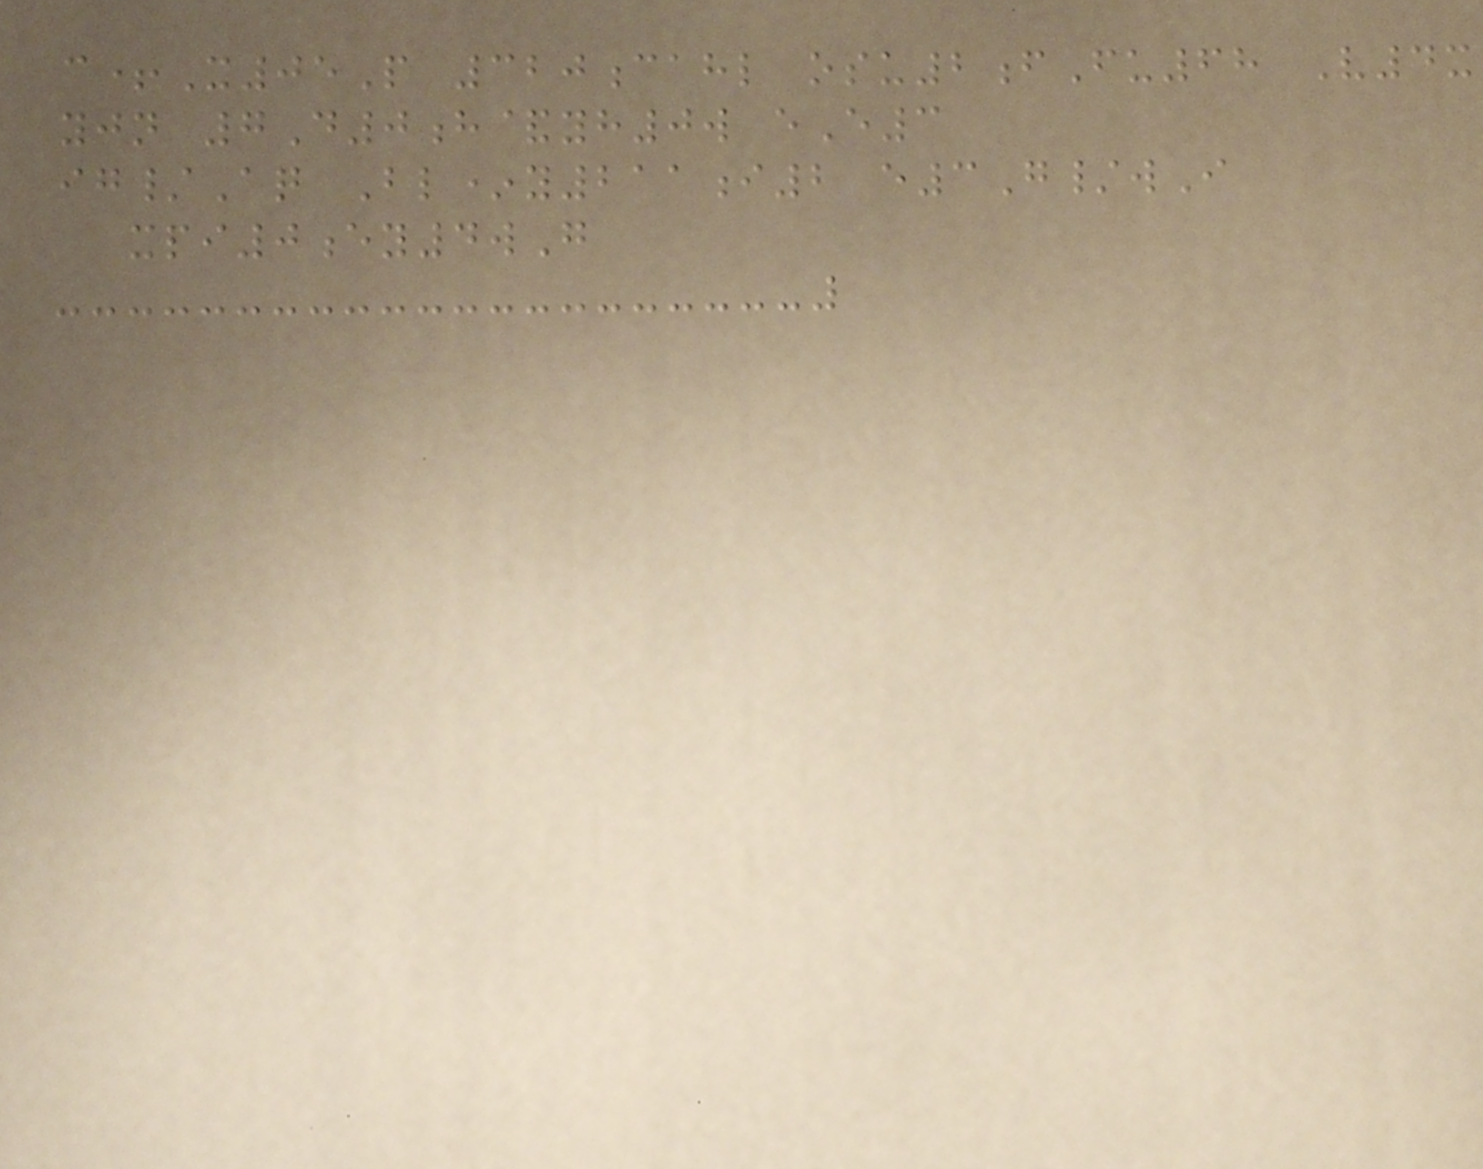c+X05P 320cahl osu2fFu68 V4x
yjn 7D0h&yh0w eE3
ig/Aq Bl*y211i2 e3G/wI
xpi0ey4wG
